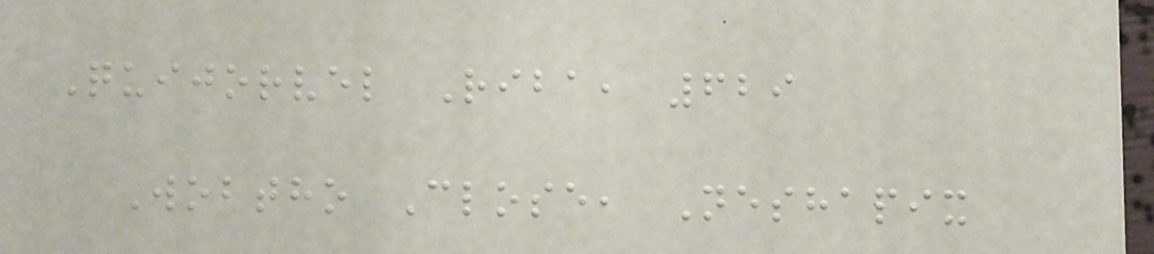Quijorvel Riba, 629
Wobtho Close, Neshapix
